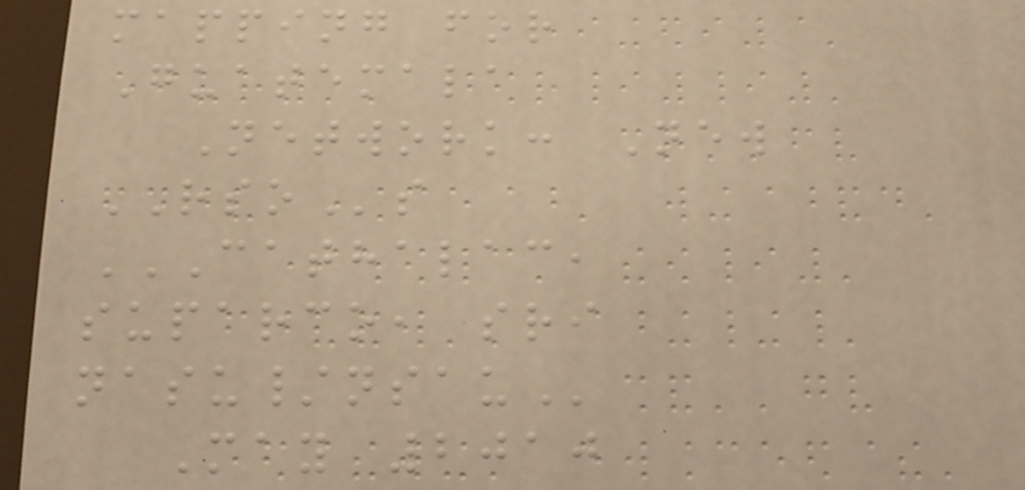mapping for
Guatemala
Network: New
RSOs
CATHALAC,
SUPARCO, SRI
NASU/NSAU
May 2010
